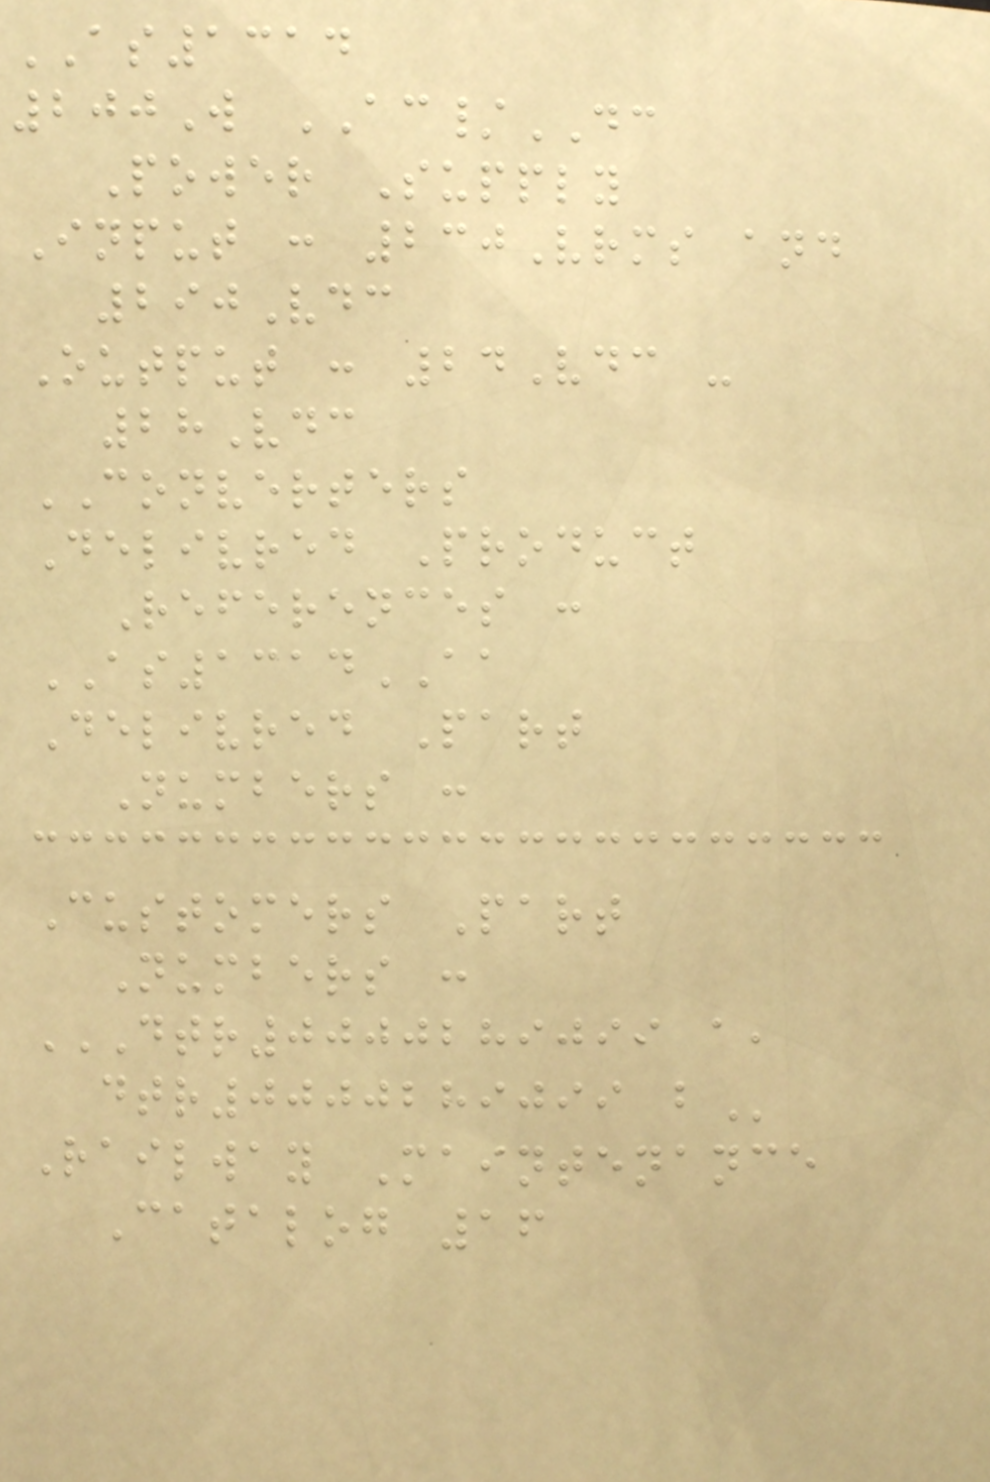AS1314
200W AC/DC
Power Supply
Input : 230Vrms and
290Vdc
Output : 24Vdc -
28Vdc
CONVERTERS
Delivred Product
References :
AS1314AA
Delivred Part
Numbers :
Customers Part
Numbers :
DTR0000289099 A,
DTR0000289099 B
Railway Maintenance
Catalog 16
